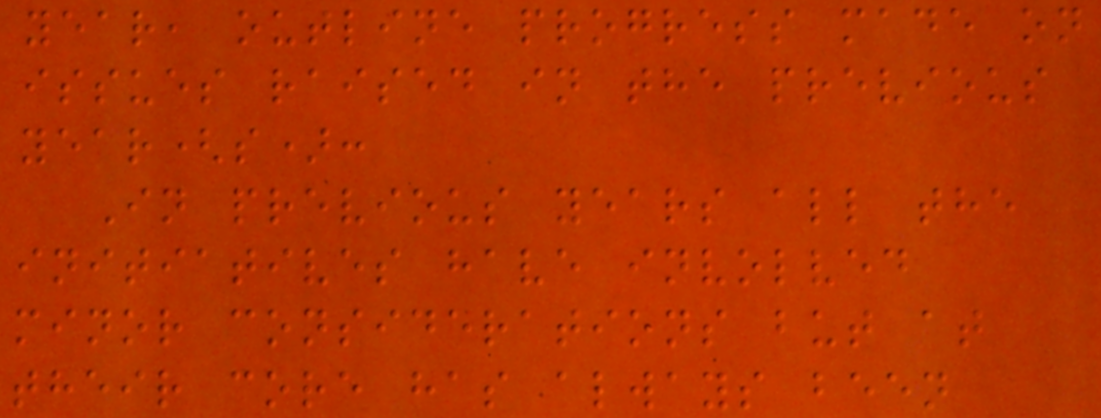year, outline progress made on
issues raised in the previous
year(s):
In previous years all the
initiatives have involved
minor considerations but at
their core has always been
